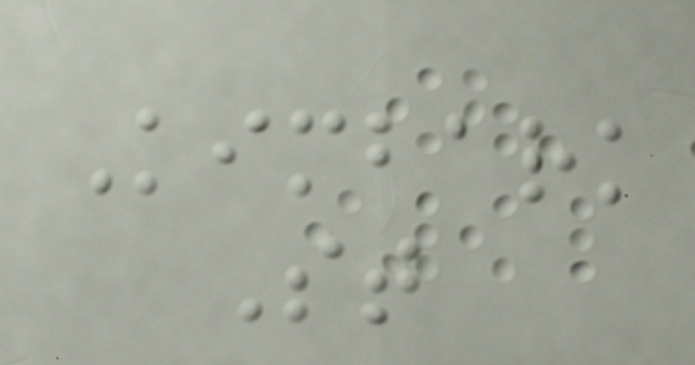Kimbark
St
